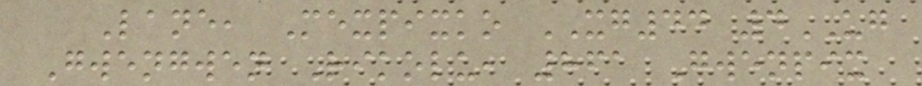Lane, Mexpixko XG44 4UG
Gwengwen Rikolu, 861 Gwenpix
